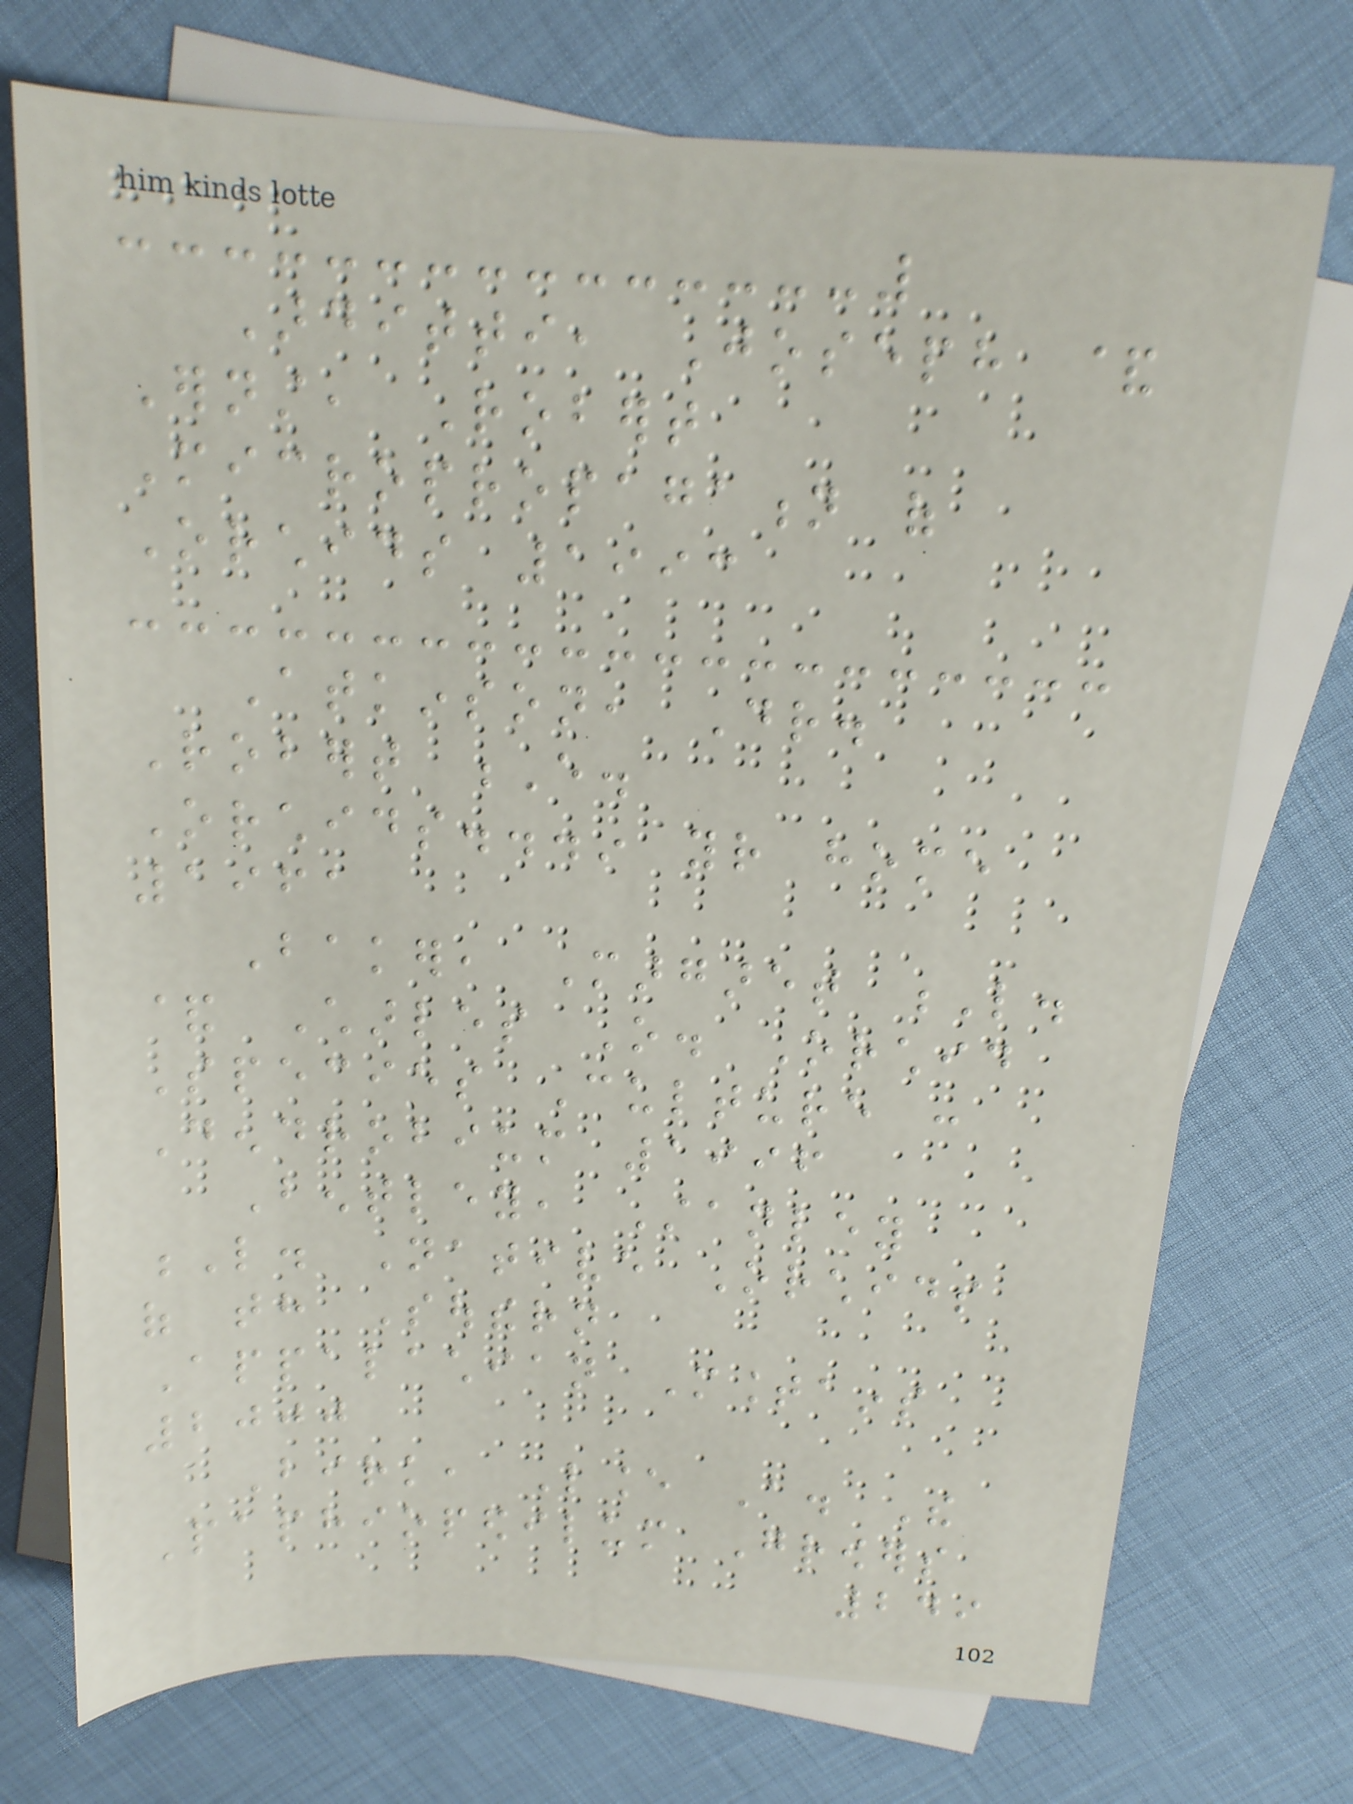Arditti, Joseph &
Ernst, Robert
Micropropagation of
Orchids 1993
Atkinson, Dr.
Robert E.
Orchids...in your home
1961
Baker, Margaret L.
& Charles O. Orchid
Species Culture :
Dendrobium 1996
Bentley, Stanley
L. Native Orchids
of th Southern
Appalachian Mountains
2000
Birk, Lance A. The
Paphiopedilum Growers
249
